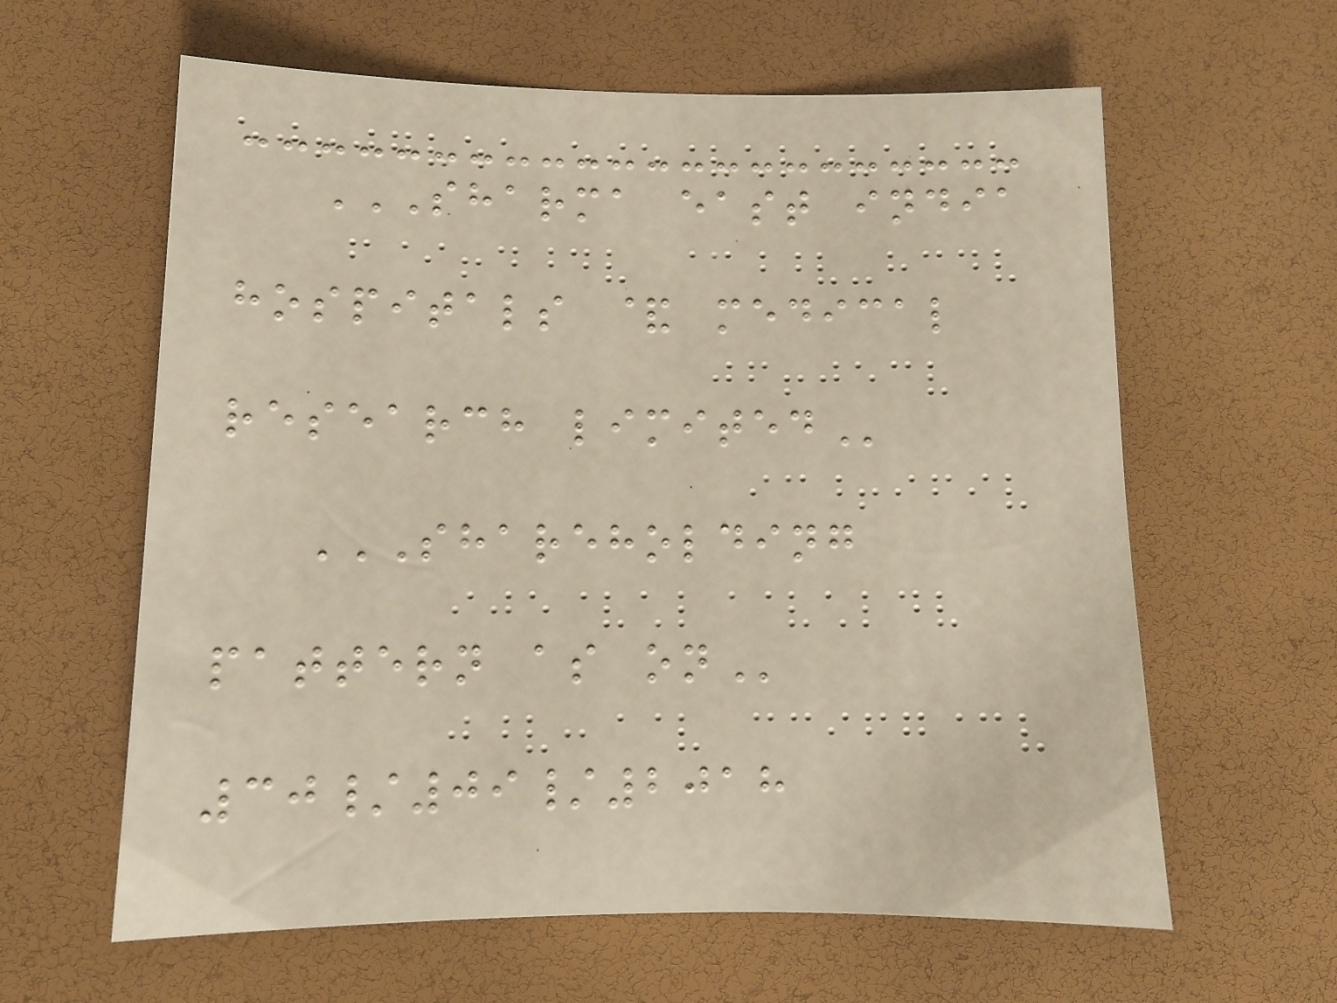SHARMA EAST INDIA
HOSPITALS & MEDICAL
RESEARCH LIMITED
SHAREHOLDING
PATTERN AS ON
30/09/2018
